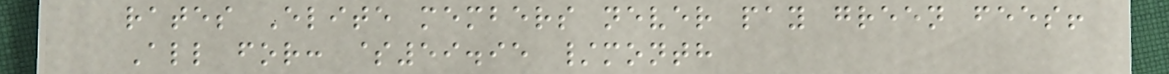rates Elite members never pay green fees!
All for: $59.95 /month
